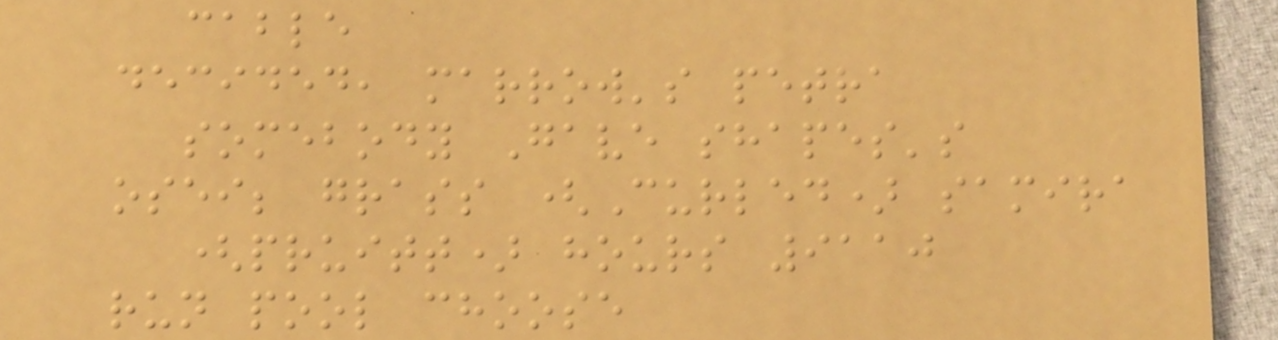cable
decided, marrow's petra
somebody Gave shapes's
osei; grass (Curled) samira
(pruitt) hours 9110
run pool choose
